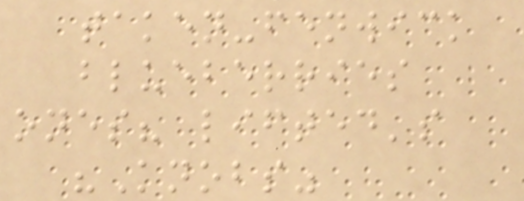taken-fenwick
blueberries
ones? lifted's
"Knobs"
